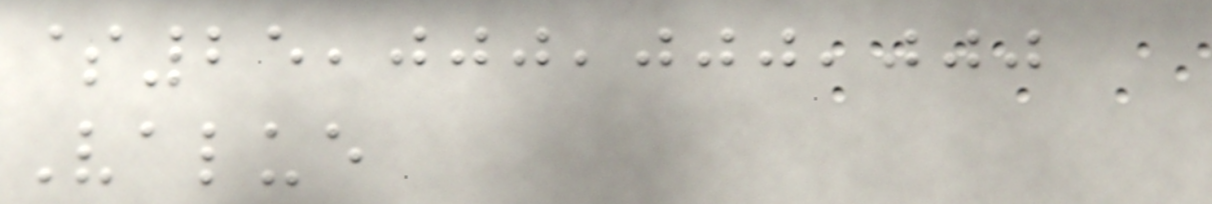$25,000,000,000
Value
